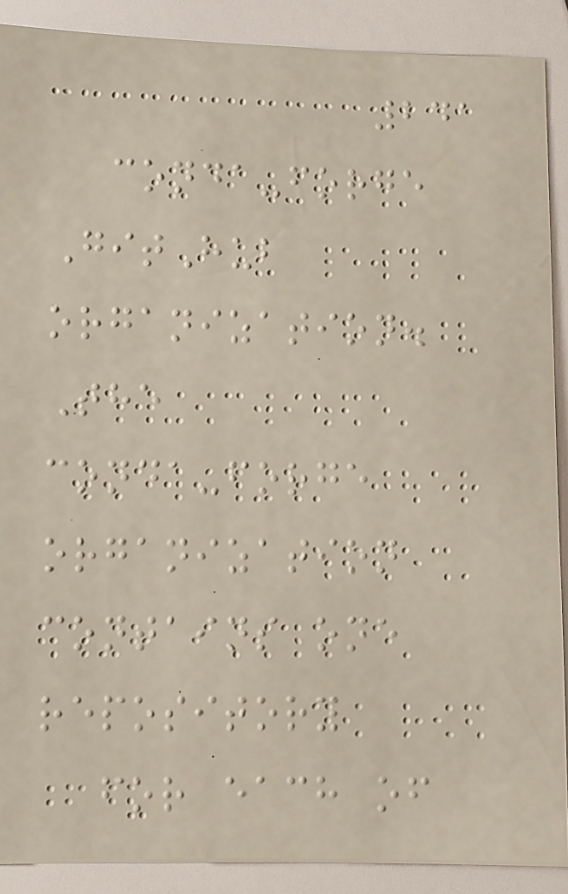241
conda-forge
GitHub
organization.
The
conda-forge
organization
contains one
repository
for each of
